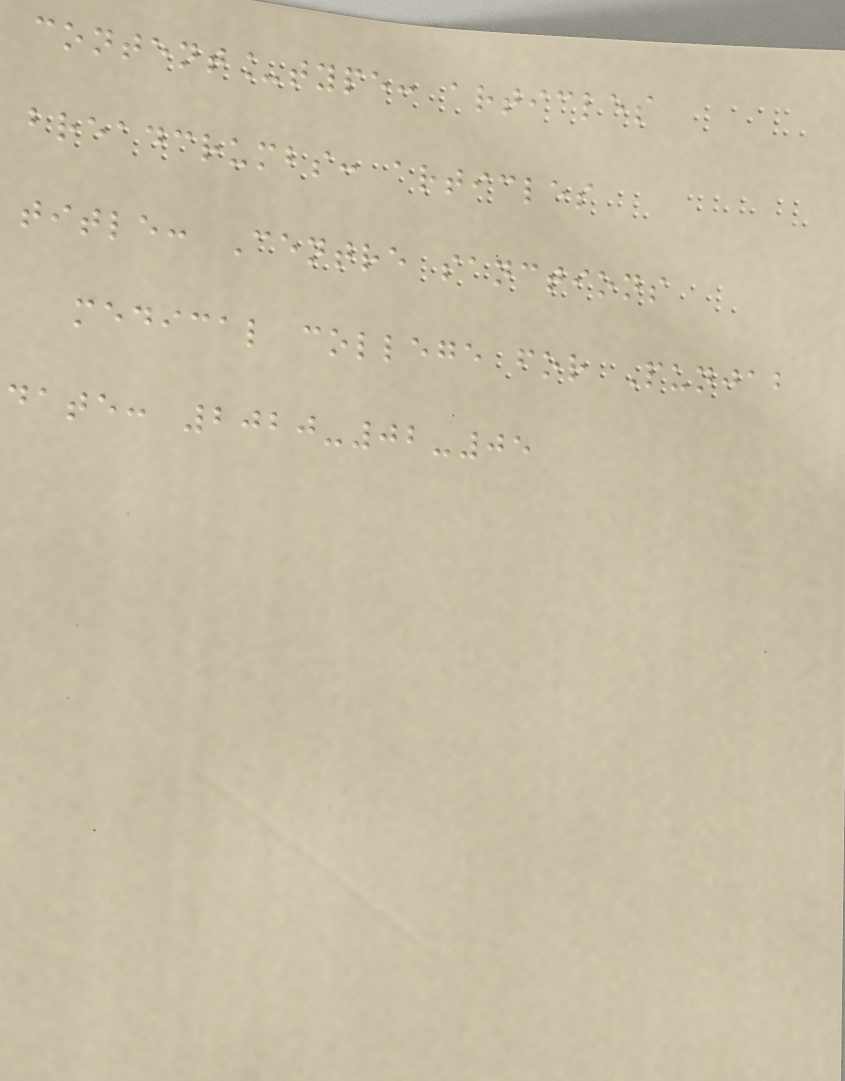content_type: articles
breadcrumbs: articles
title: Centre sanctions
medical college for Punjab
date: 2020-02-05
